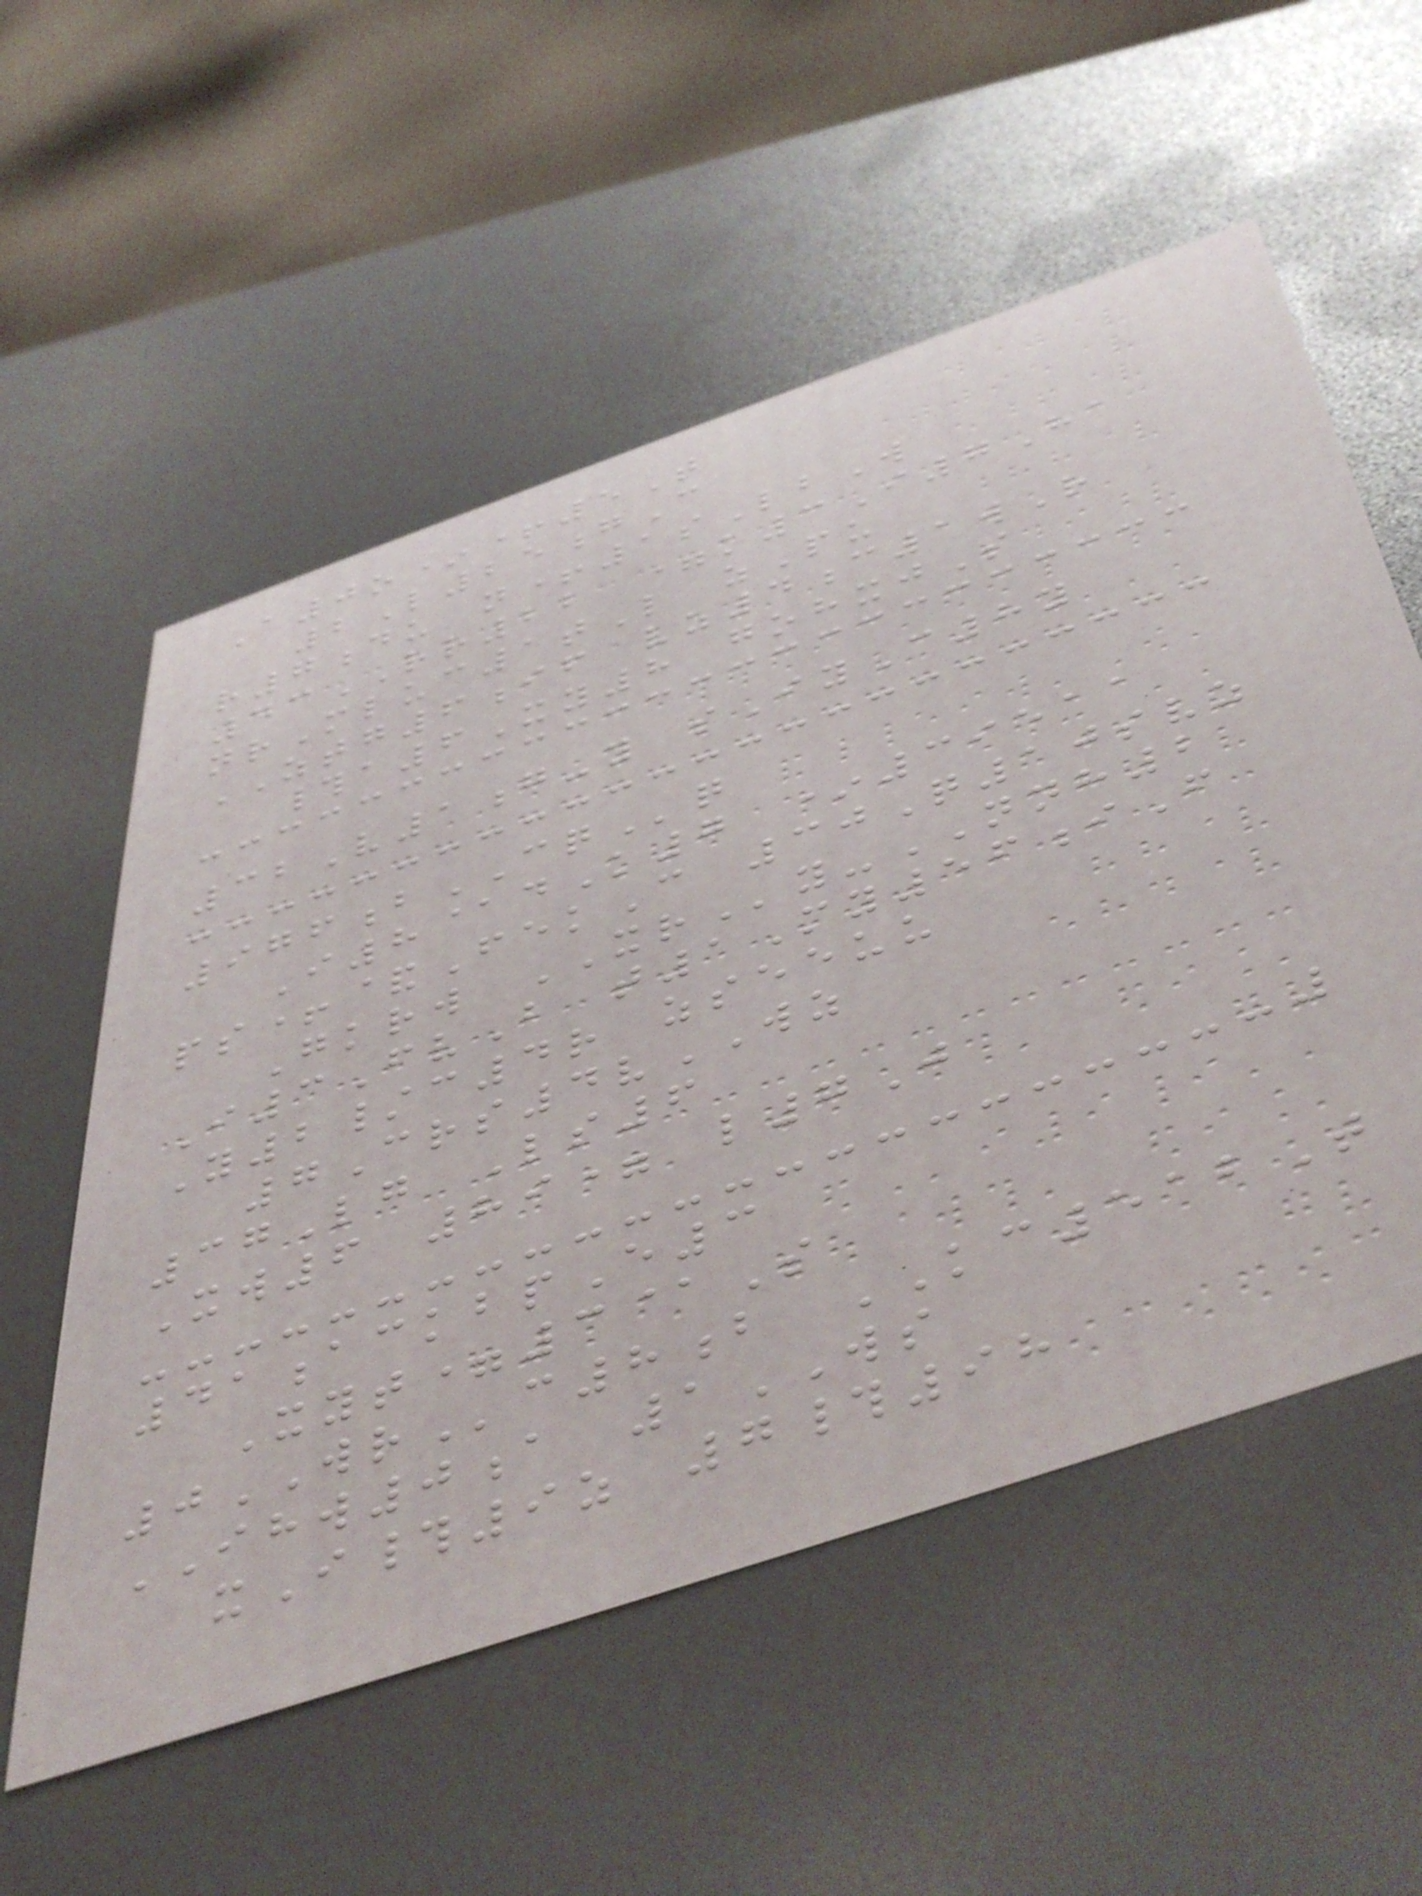A0o*+5T
2L25gC
r7du n+1sLbW
43RR22 =k3I7Ha
nrMluc1tL zPu
ZTG6if vz4c1wR
#a6Xy8 gohxjS
32V1g-y sIyC8y
976bCQq
I8@dK7 *39511
ps+&FekC 30Q10svz
Gkrw XRy-NNH2
I3FvB t1My56iF
Y2/c4r zseeuu
7Crs4vWZ
37Lg Ls6
Xw6 89= l7J
41ackbpE3
Xyt=3@S
0WRc8b KC512T
IHW0a 1WS
xI#9z 7#98
